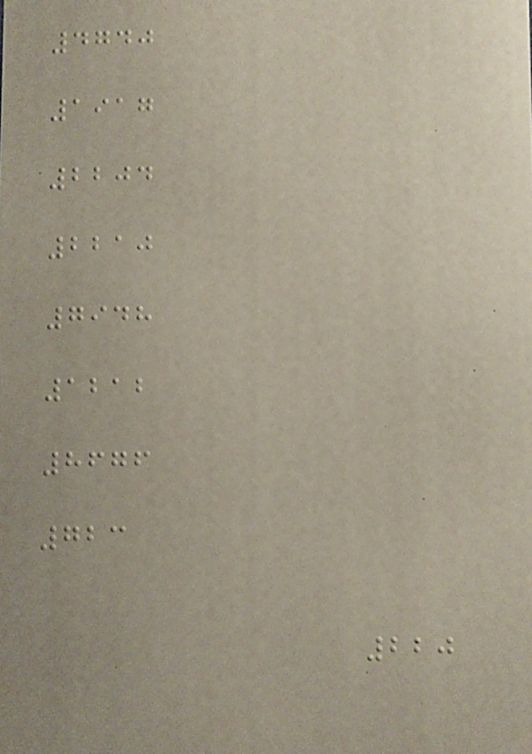4740
1917
2204
2210
7948
1212
8676
723
220
